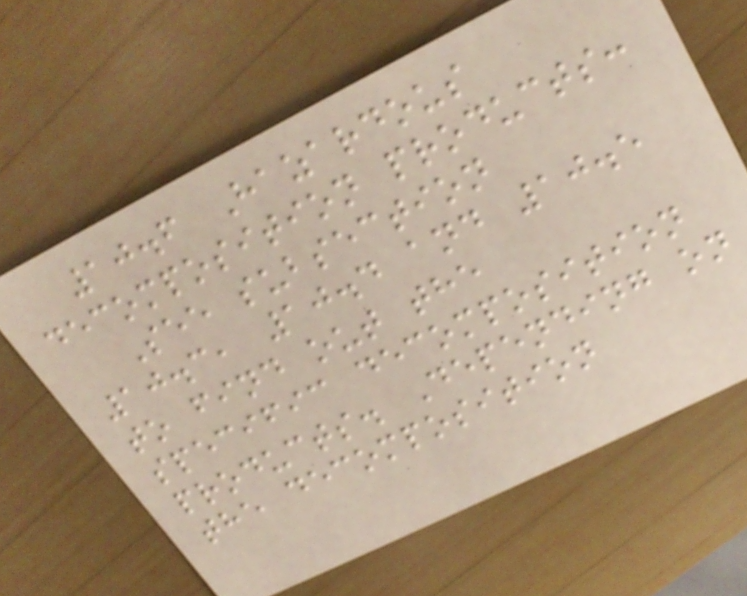10.6 Hazardous
decomposition products:
See subsection
10.3, 10.4 and 10.5
to find out the
specific decomposition
products. Depending on
the decomposition
